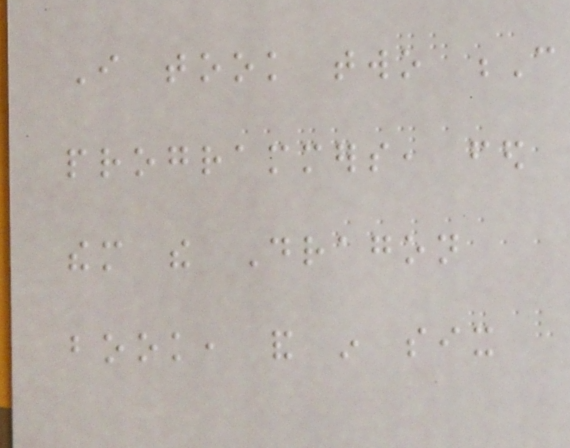I took two C
programmers, fed
them the Dragon
book, and in six
